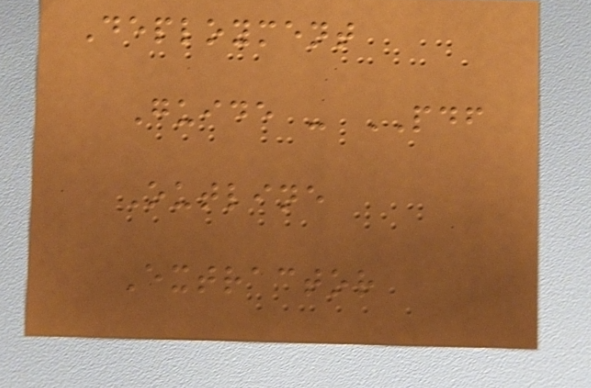Deployment
Guide - PDF
Outline
Extractor
